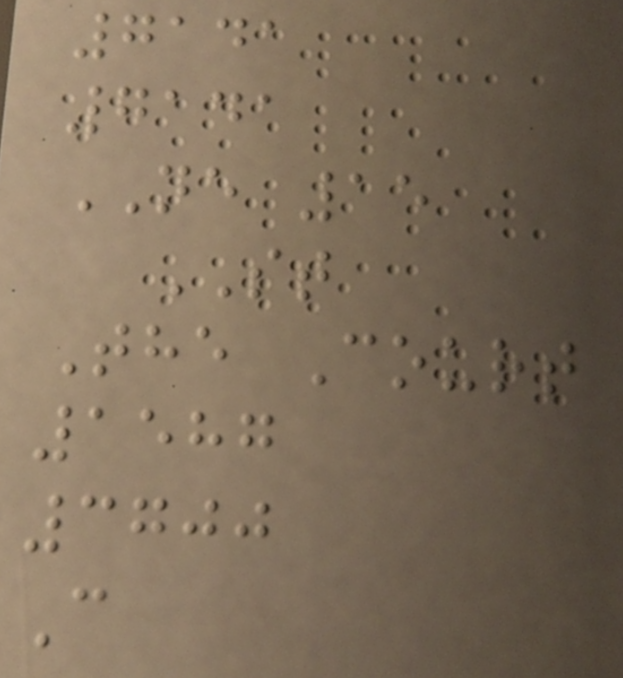7141
7141
NE 15
ST
The Court
1587
3700
C
